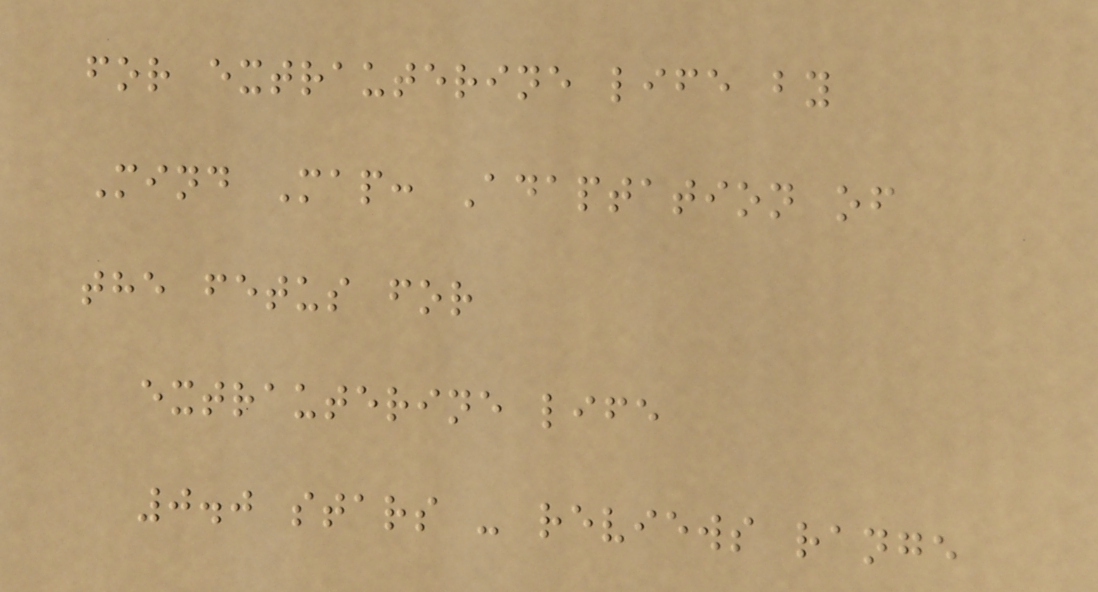for extrauterine life by
Mind Map: Adaptation of
the fetus for
extrauterine life
0.0 stars - reviews range
